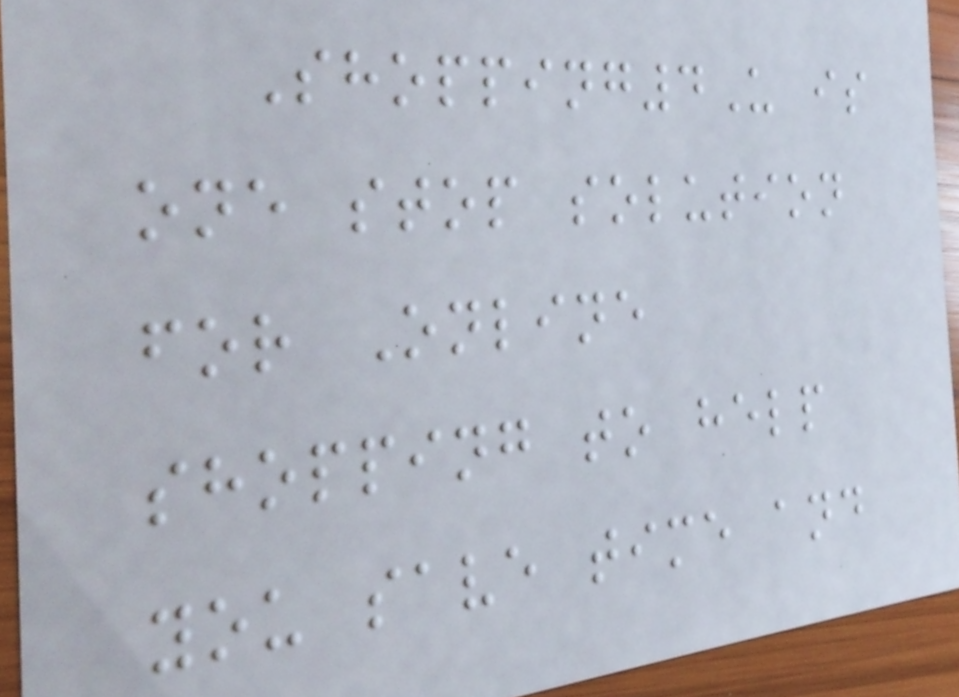Shopping4U is
one stop solution
for Online
shopping to help
you save time and
